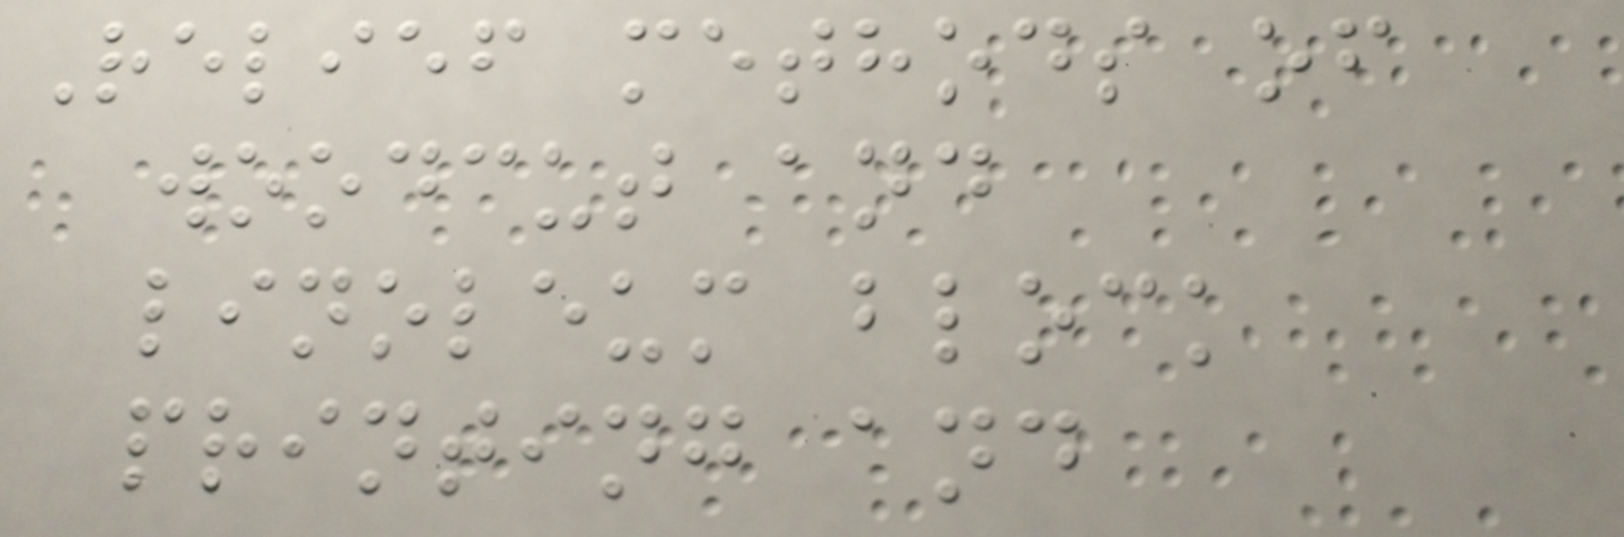Relief methods of
woodcut and
linoleum block
printing and
